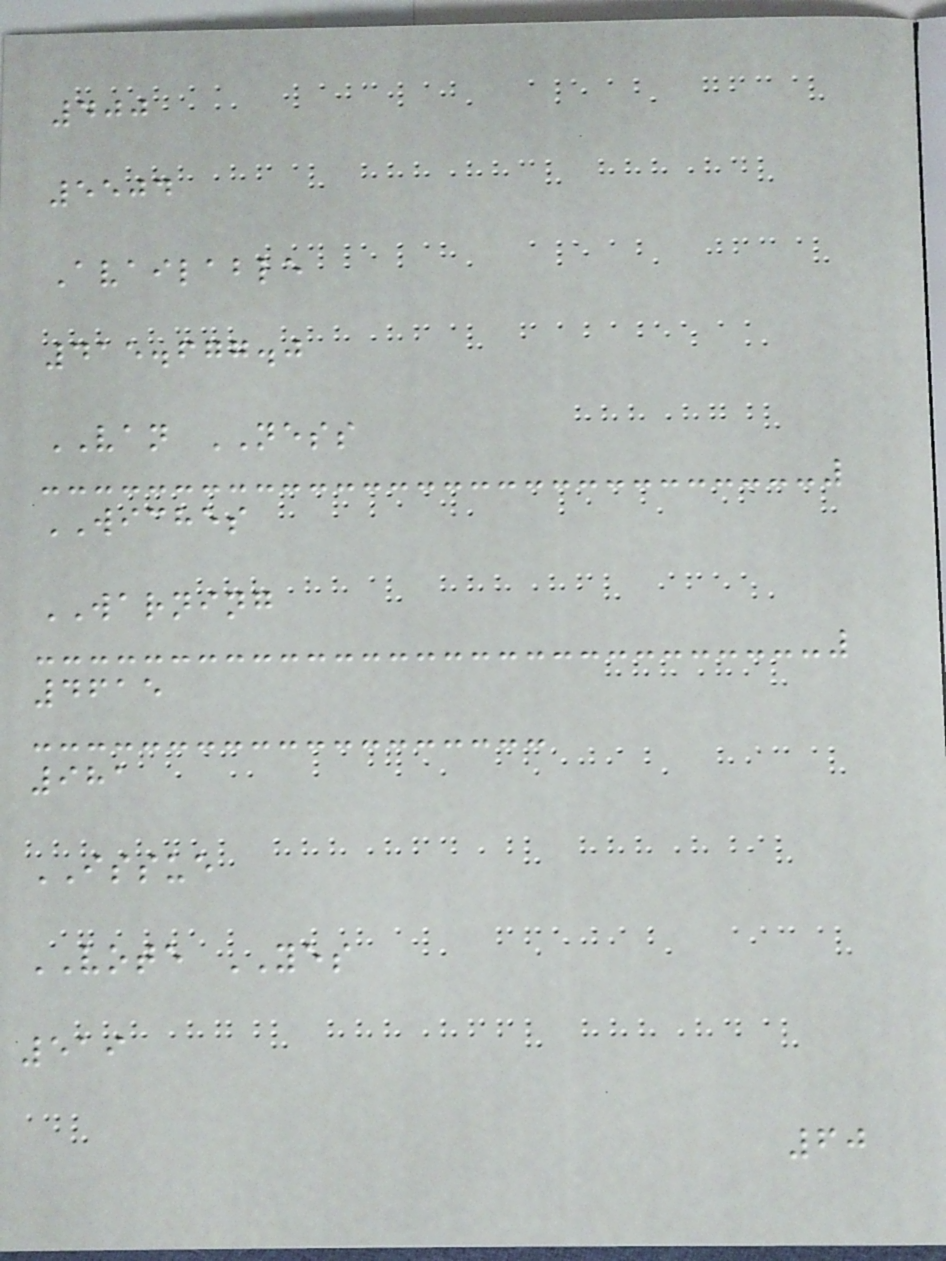400
5504
Available
415.677.0
VAN NESS
WICHES
WARNING
4615
981
ISSUE
VOTE YES
519
60
